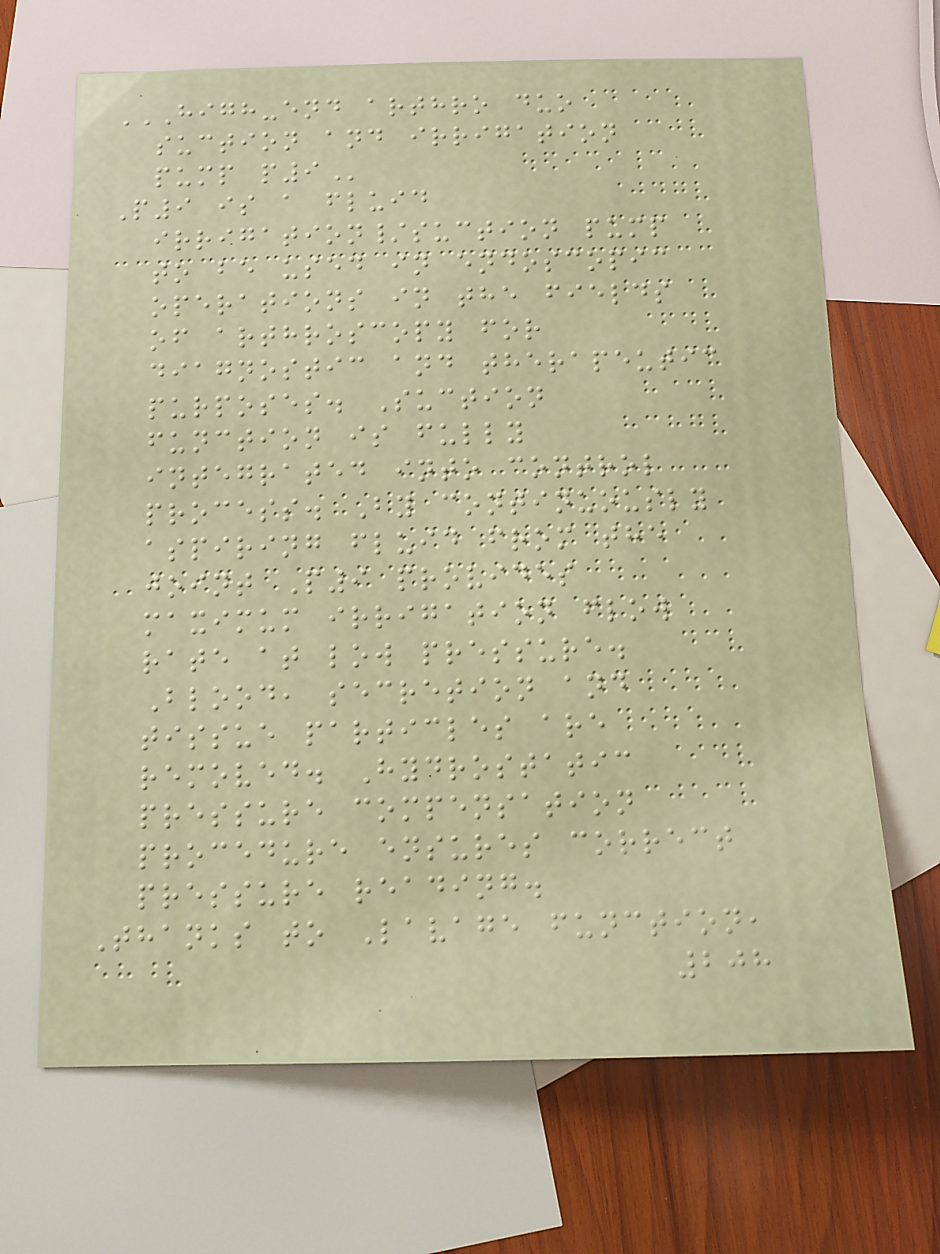HIGH-END ARTHRO DUO
SUCTION AND IRRIGATION
PUMP P9
P9 is a fluid
irrigation/suction pump
to be used in endoscopic
operations in the fields
of arthroscopy for
diagnostic and therapeutic
purposes. Suction
function is fully
integrated into control
process. By continuously
aspiring fluid from the
joint P9 provides
maximum irrigation flow
rate at low pressure.
Blood, secretion and
tissue particles are
removed. Hydrostatic
pressure compensation
procedure ensures correct
pressure reading.
Thanks to Lavage function,
208
